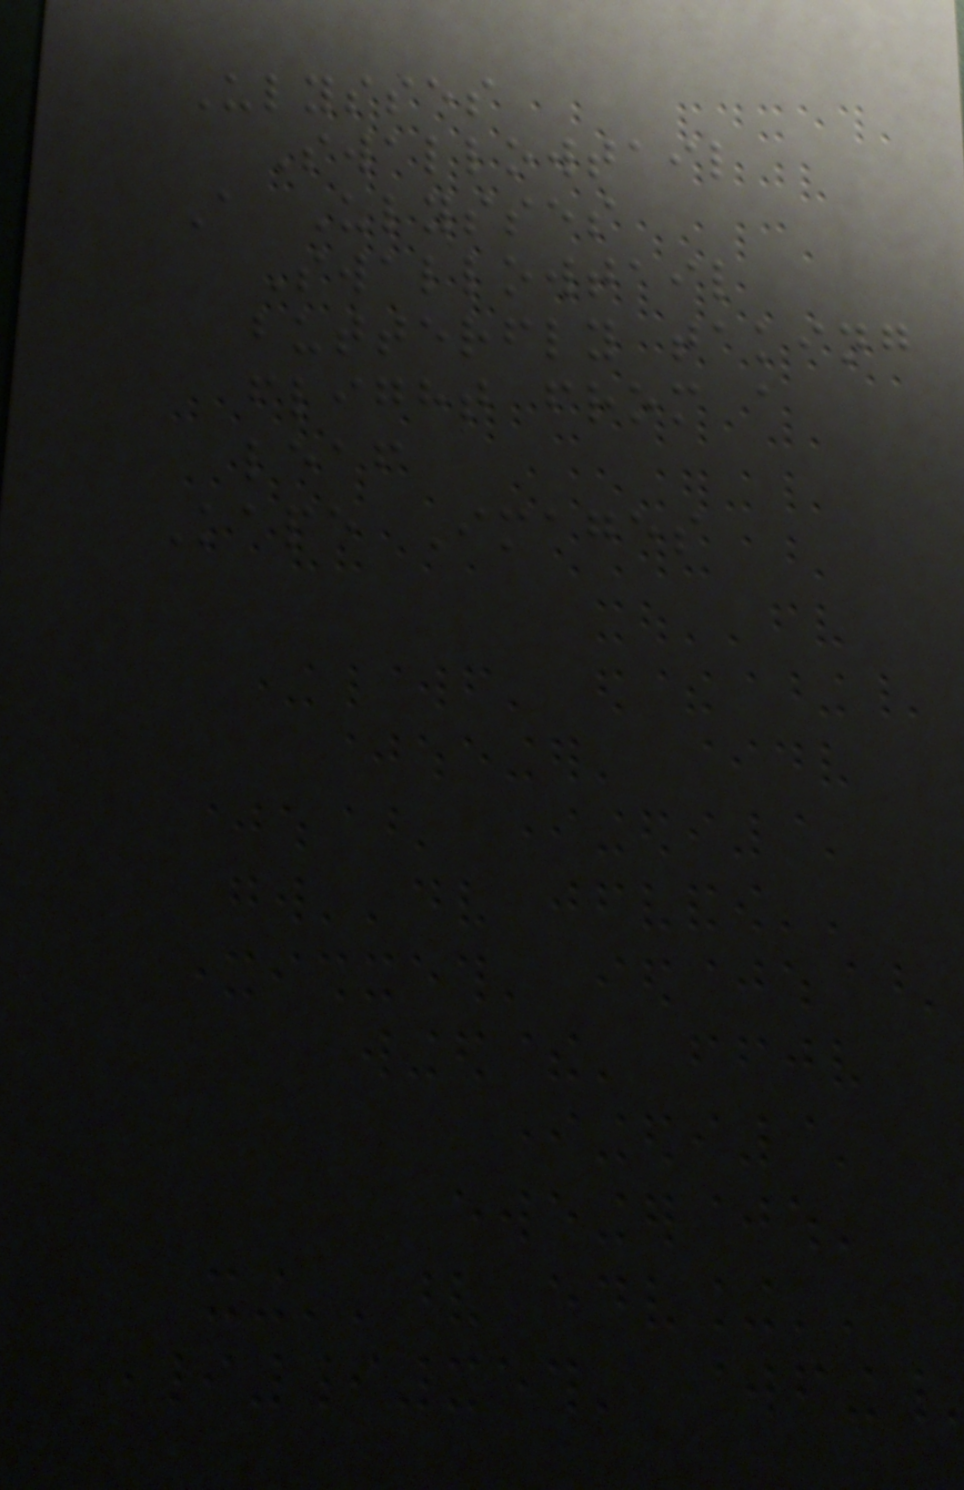Ulysses
Swallowtail
A Ulysses
Swallowtail
butterfly taking
flight from a
leaf
Kape Images
